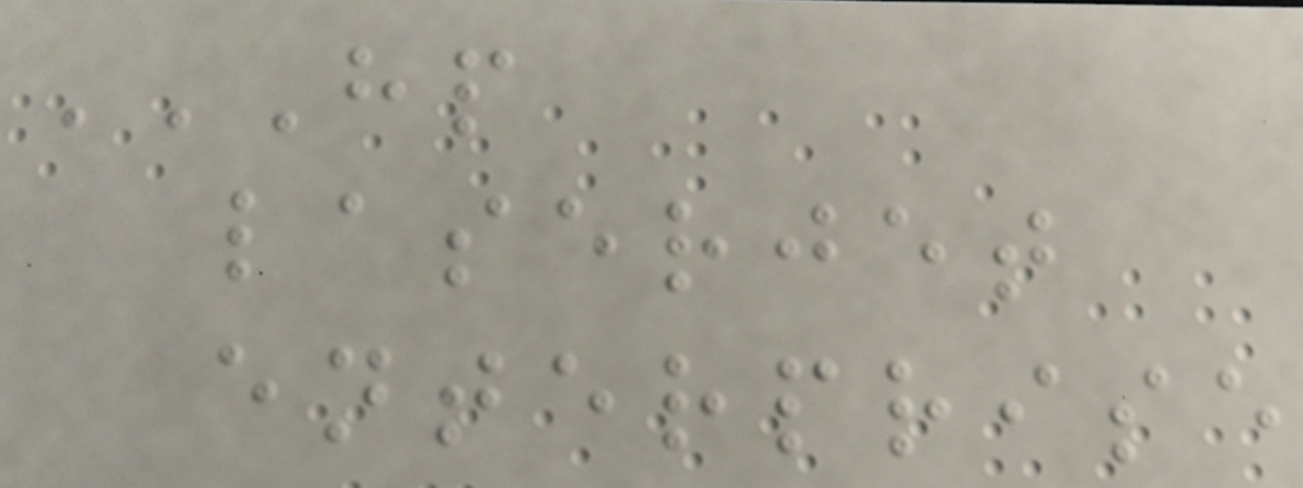HP
LASERJET
ENTERPRISE
